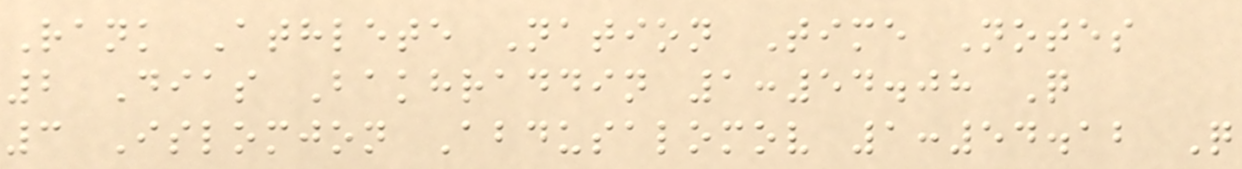Rank Athlete Nation Time Notes
2 Dias Bakhraddin 1:54.08 Q
3 Islomjon Abdusalomov 1:54.12 Q
